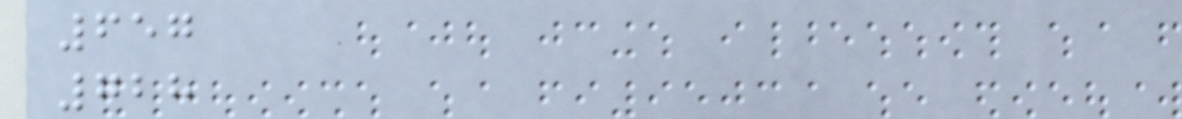657
728
